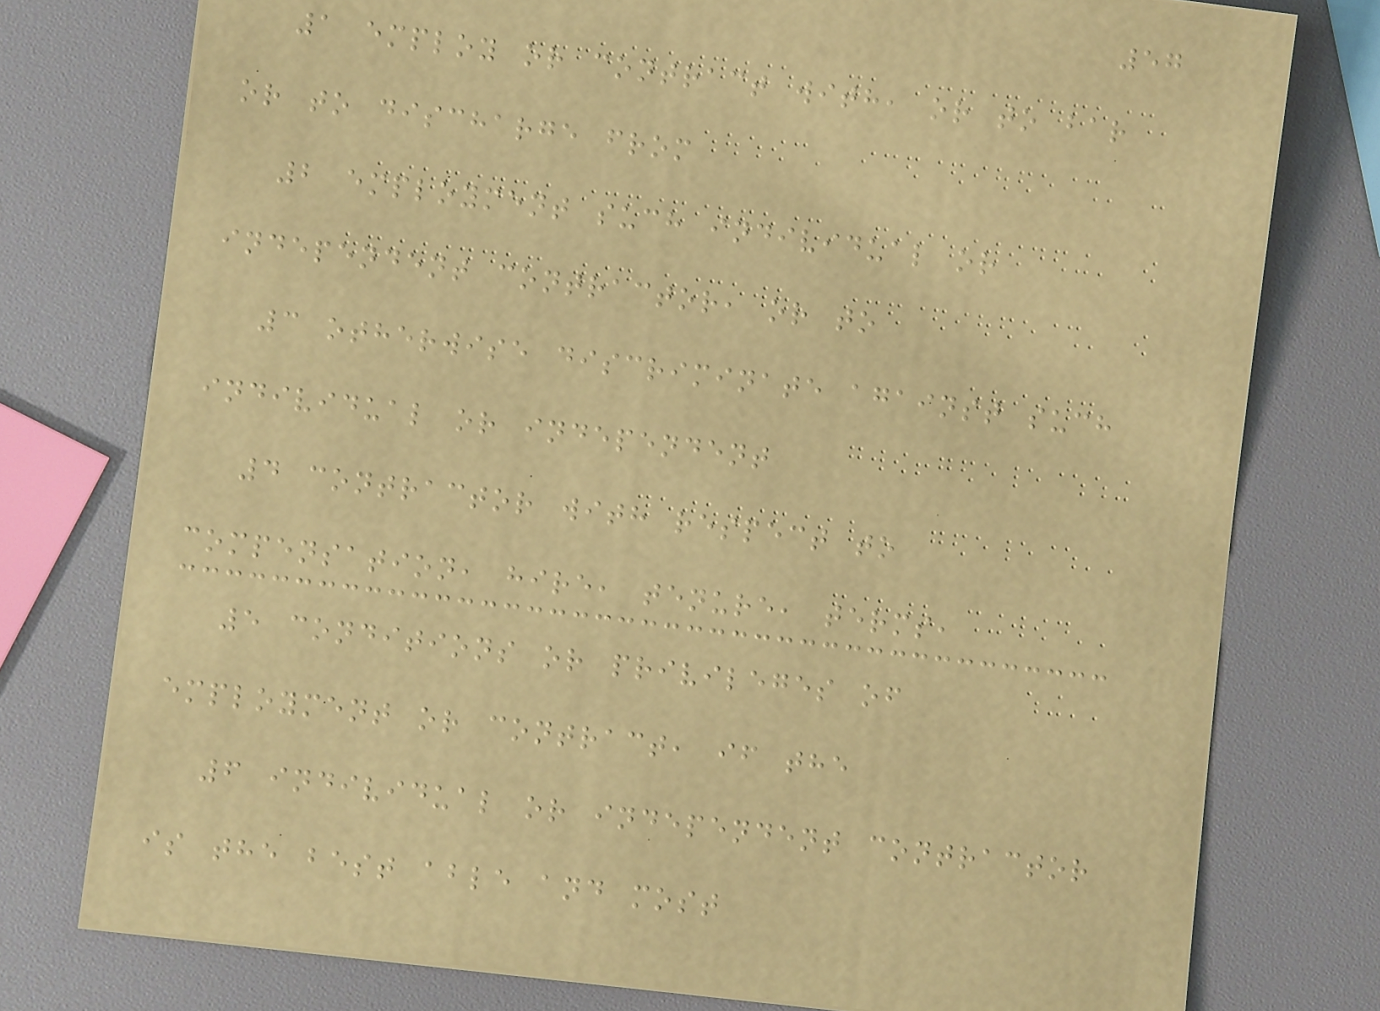57
1 employ or contract with, or to bar
or to discharge from
2 employment such individual or
independent contractor, or to
3 otherwise discriminate against such
individual or independent
4 contractor with respect to
compensation, hire, tenure, terms,
5 conditions or privileges of
employment or contract, if the
6 individual or independent contractor
is the best able and most
